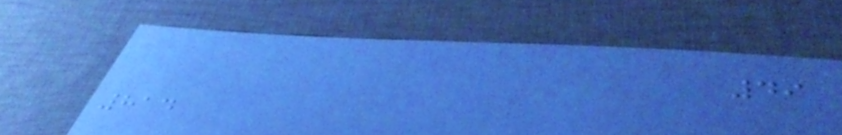49
814
